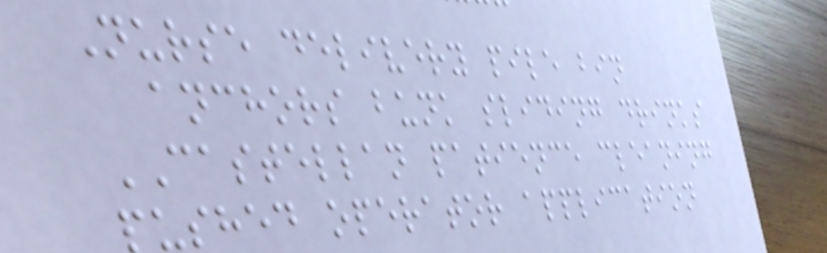Nurse delivery pile bin
anchors bunk sliding drinks
CASTELLAN patience cleaning
pushed operator application
